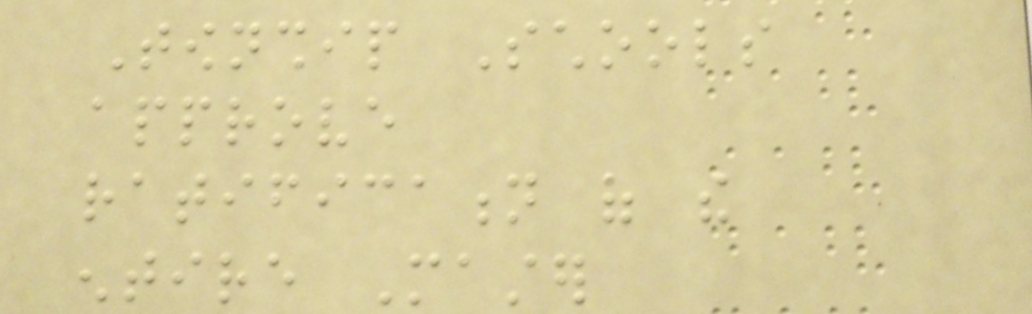Township Schools
approve
ratification of the
entire Master
